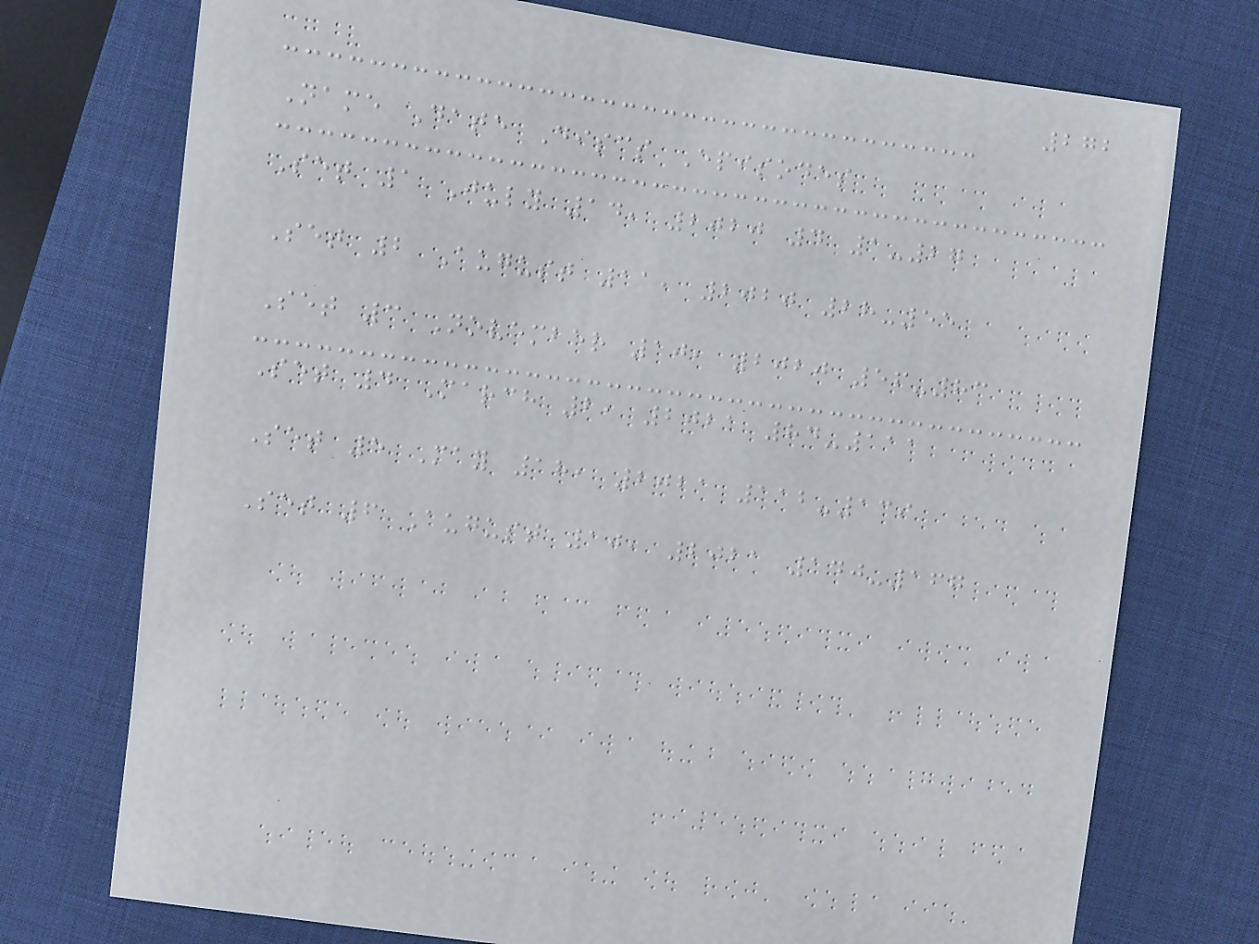272
Name Date Discs Episodes
Set 1 July 14, 2020 4 1-27
Set 2 August 11, 2020 28-55
Set 3 November 10, 2020 56-83
Set 4 March 2, 2021 84-111
Set 5 May 18, 2021 112-139
Set 6 August 10, 2021 140-167
